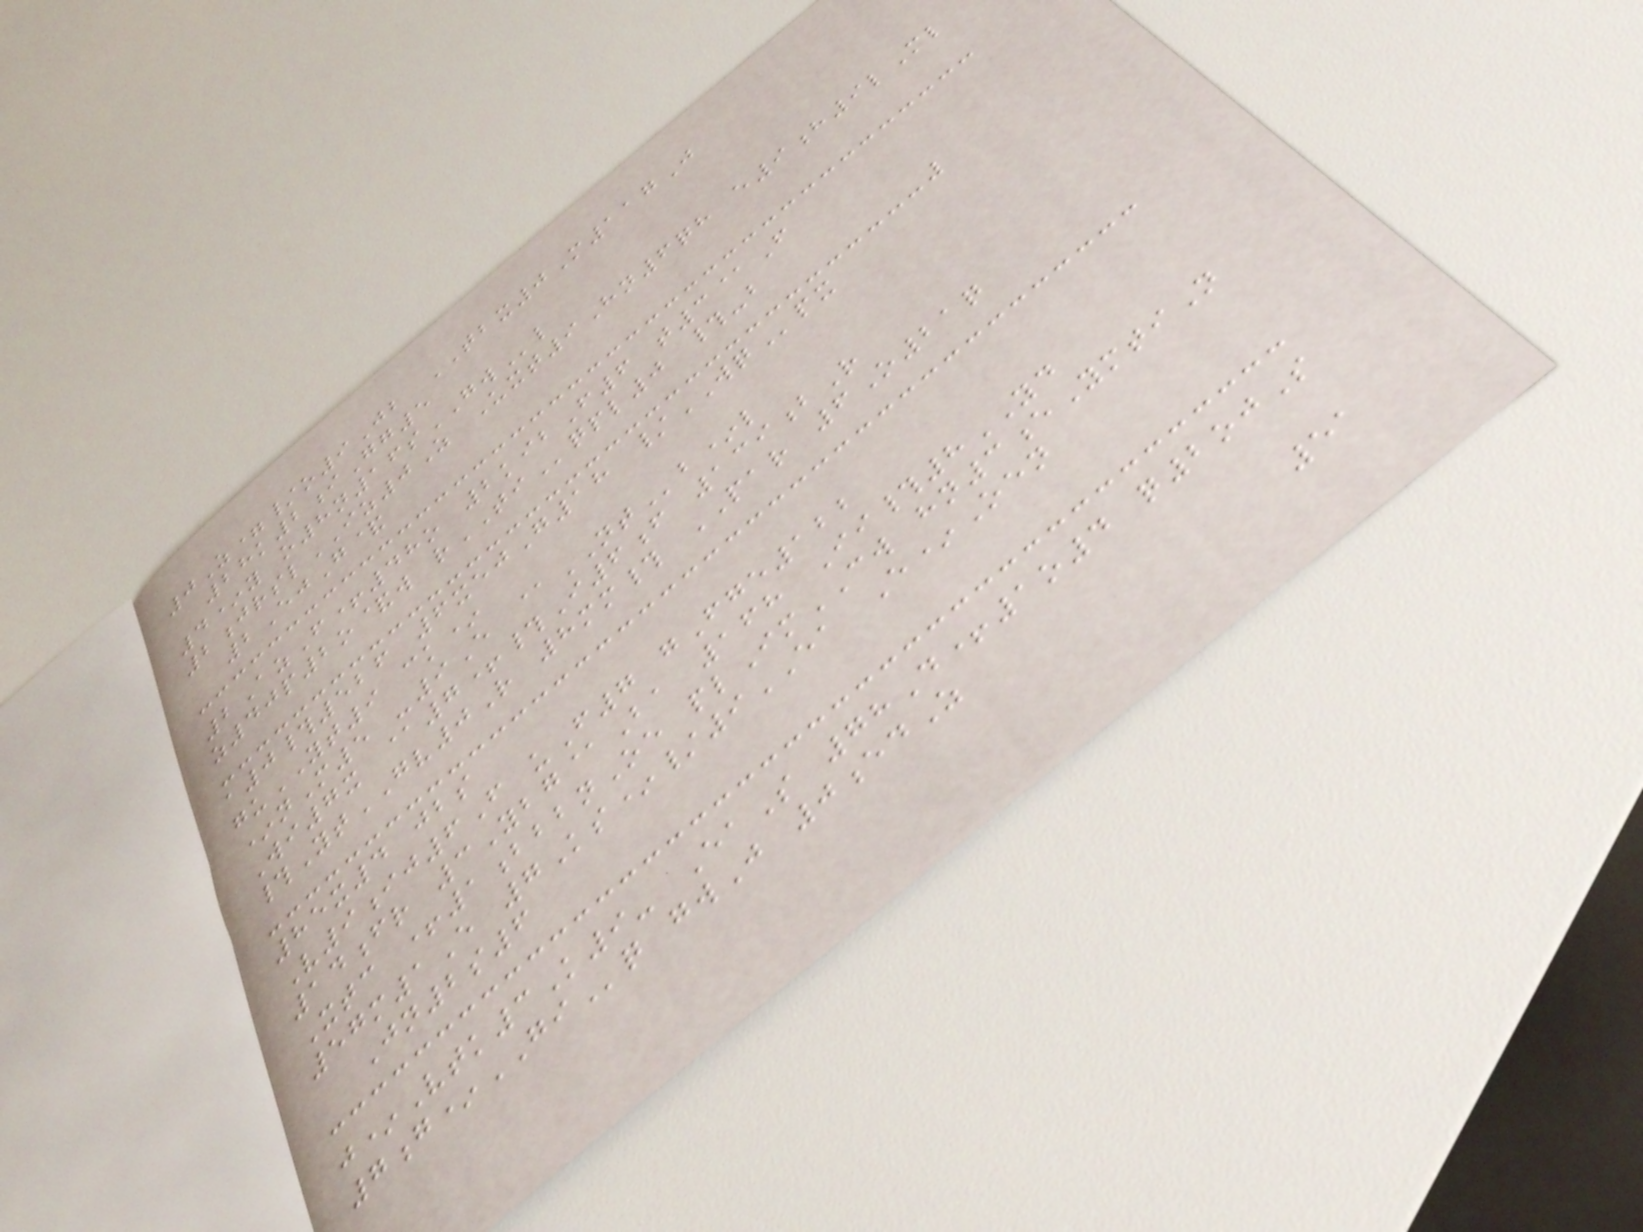0Z=/o9Jb TBX0M117J
28k2iGg5
4*y o8n16sGWl
2jrslIZ0Z Uxt9Hn6qh e9h9lMl
2EjG&
2AzF+48o 2kibF6 t3@F
z40p2o&w rTIqpl0 #-b
a0#526 6xejG18 /WQpx
guYT9 ck*
*nM5 -9E @NTb*l
Wi7x @7+#I6f 139bR
#YtGV0R 8mm# PAR 6O21q
85x4 jbs
V9ij6F uF7 gFge122
14fr 3Ybg@Ba 168 Ii#8YD
Xtc +1bbbnOe plImCW hn3eYmtiN
57m1E 7Ks*/9EA E*Oen
Jn2s6
j*Vtk3K9- EaS 78D+1o4 q2ojS
7g*GIq gwJ 0edZ
51
